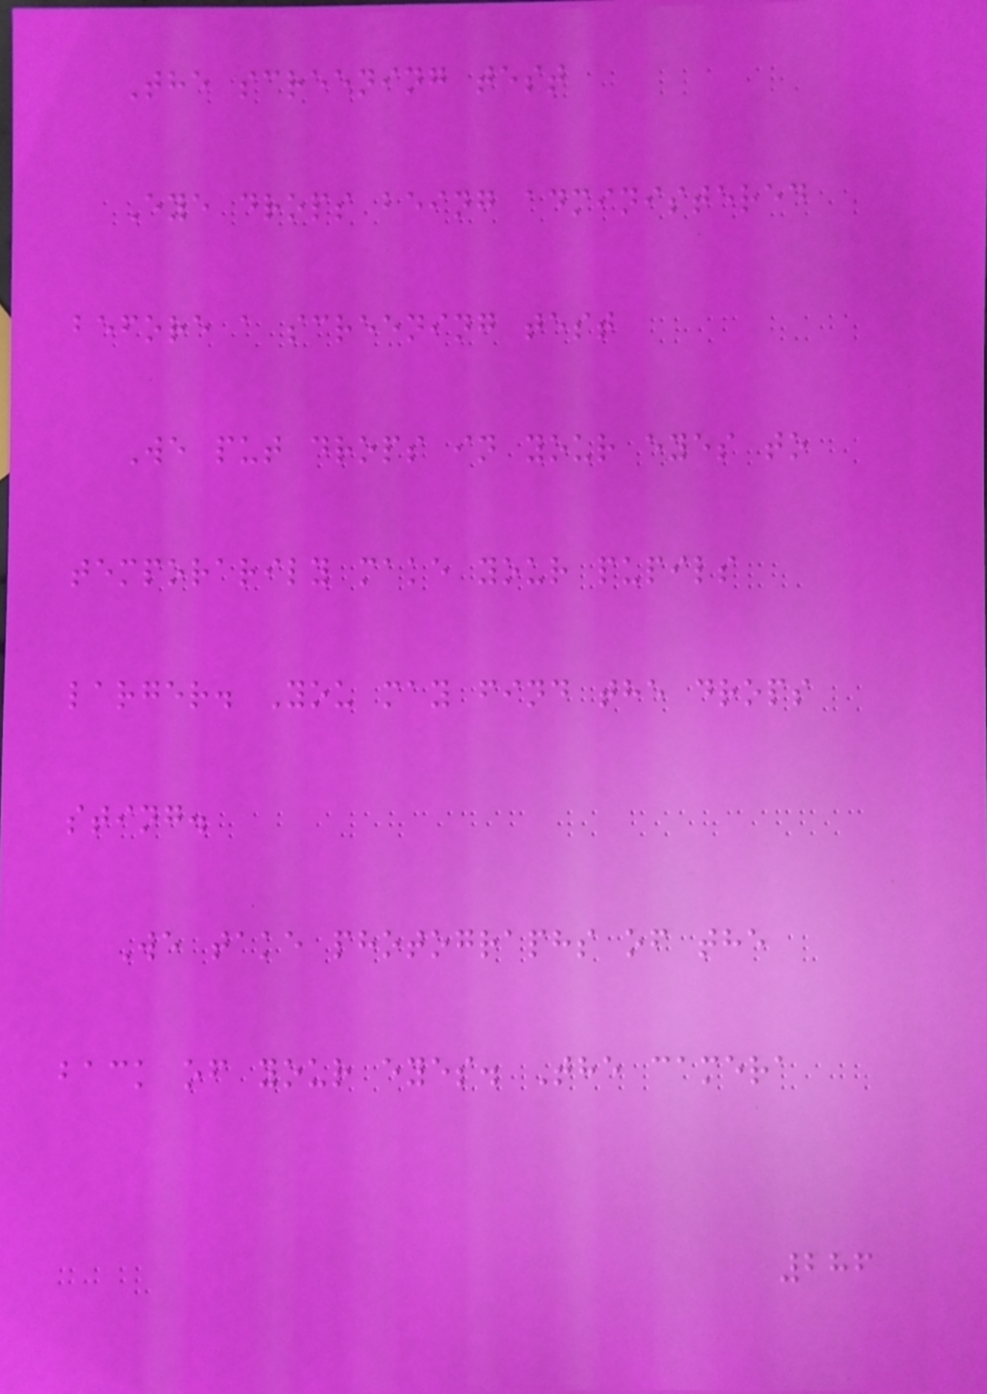The screening test
Eye drops being administered
before a screening test
We put drops in your eyes to
temporarily make your pupils
larger. You may find the drops
sting.
We take photographs of the
back of your eyes. The camera
286
